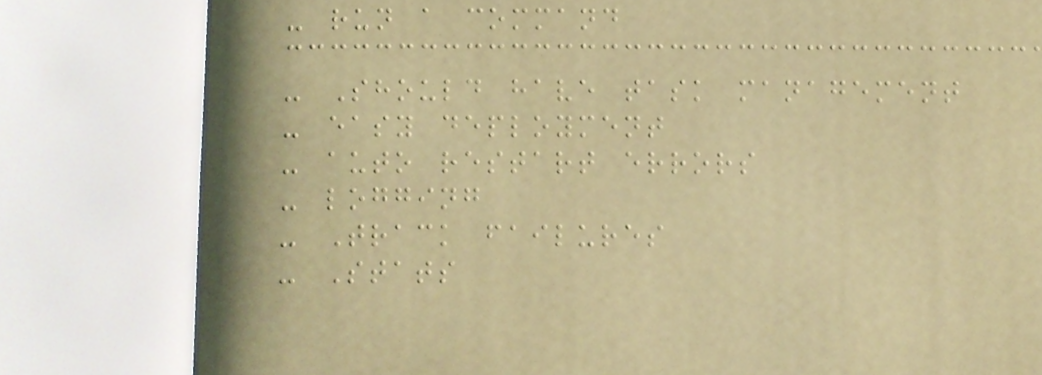- run a command
- Should have task management
- easy deployment
- auto restart errors
- logging
- Track failures
- Stats
